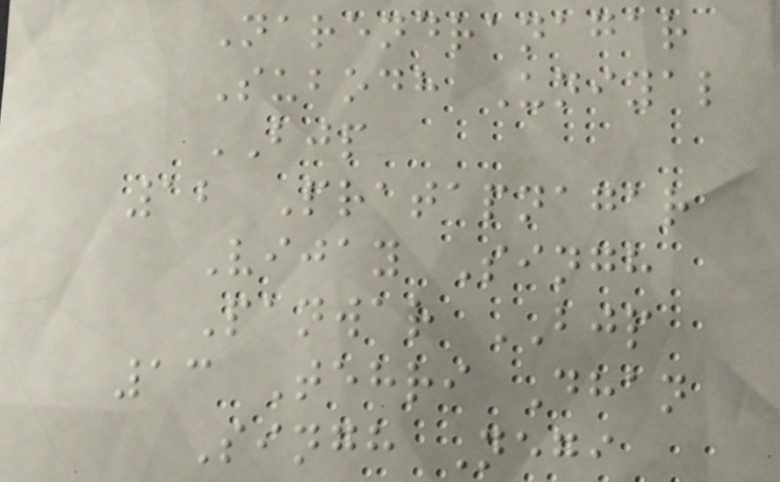Narendranagar
Subodh Uniyal
BJP
12 Pratapnagar
Vijay Singh
Panwar BJP
13 Tehri Dhan
Singh Negi
